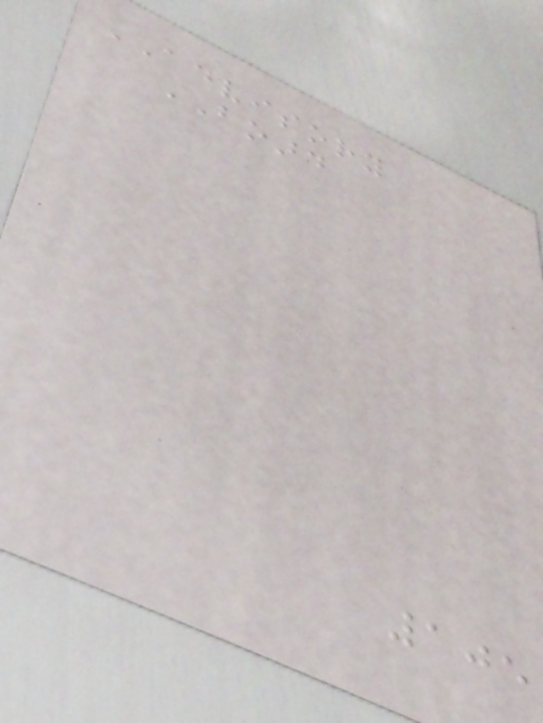ADVISORY
BOARD
105
